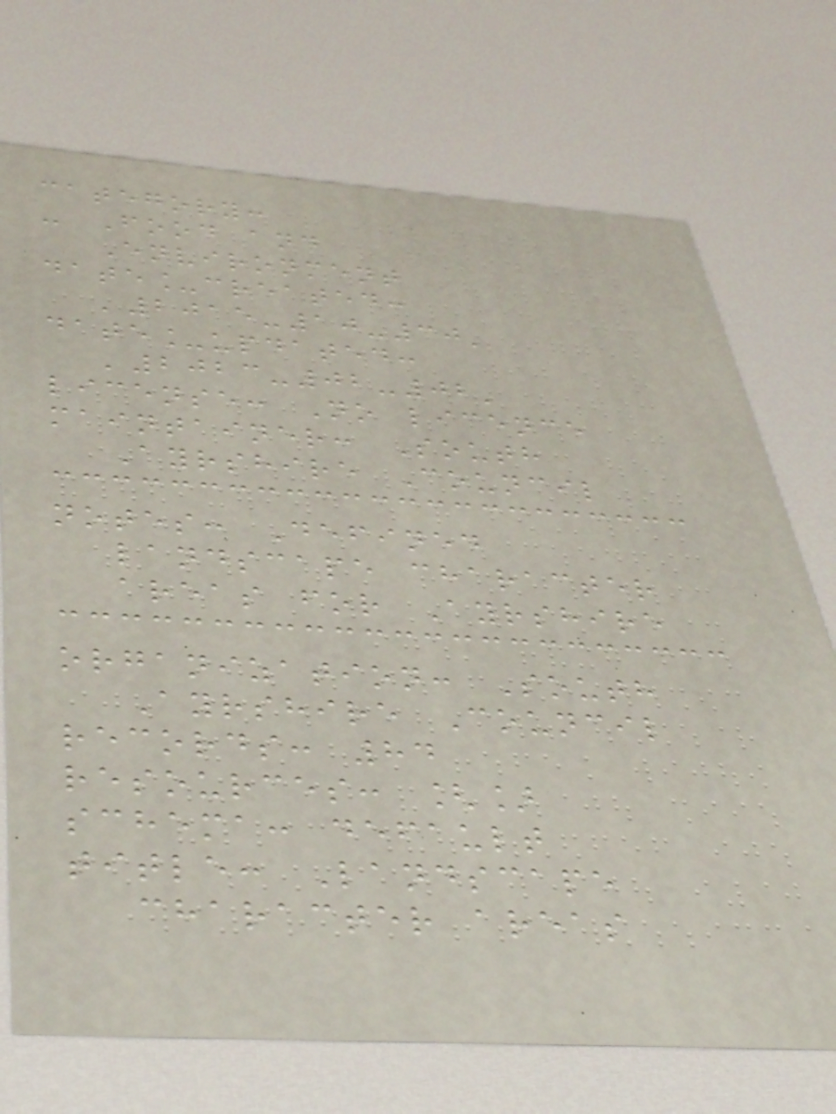category:
- Food and
Environment
date_created:
'2015-10-30'
date_updated:
'2023-02-02'
license: No licence
maintainer: South
Ayrshire Council
notes: Defined
landscape character
areas for Ayrshire
organization: South
Ayrshire Council
records: 84
resources: []
schema: default
title: Landscape
character areas
